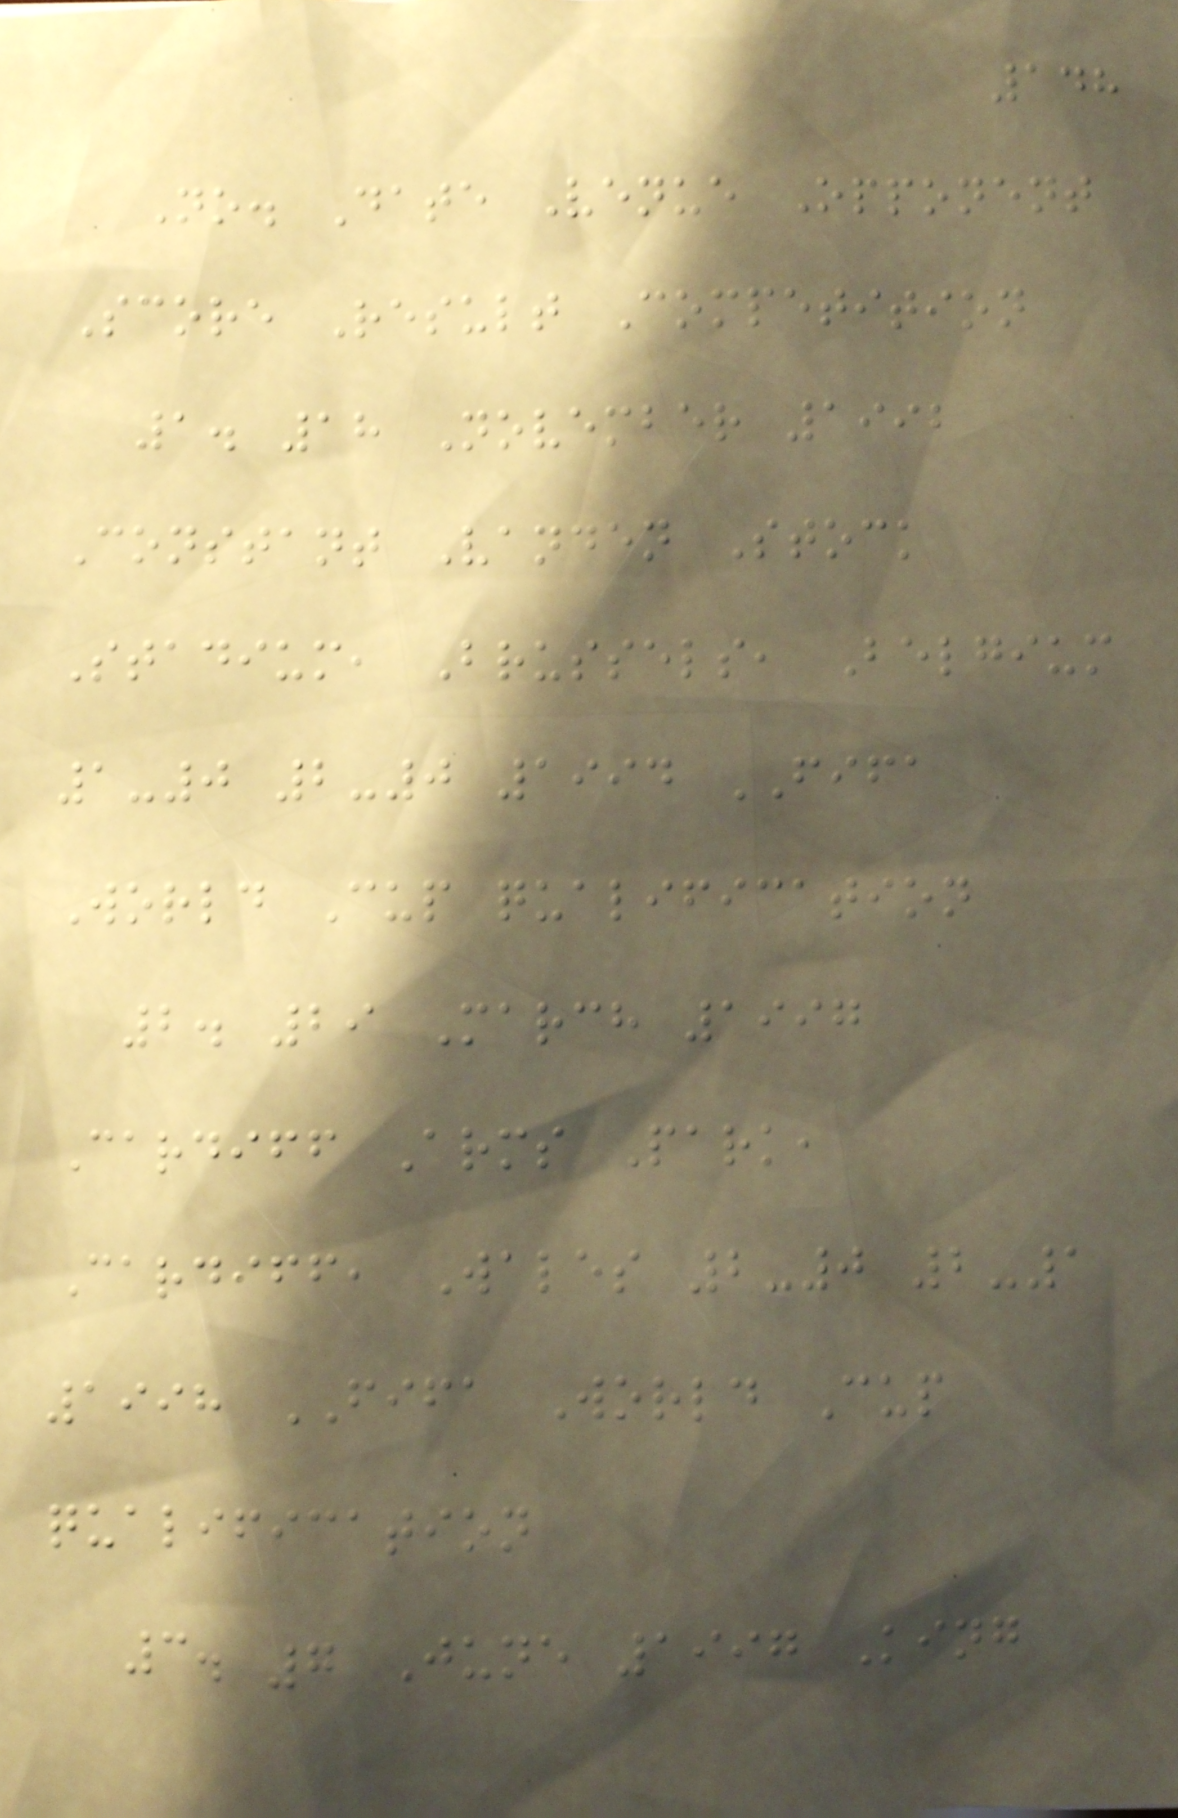148
No. Date Venue Opponent
Score Result Competition
1. 18 November 1992
Constant Vanden Stock
Stadium, Brussels, Belgium
1-0 2-0 1994 FIFA
World Cup qualification
2. 29 March 1997
Cardiff Arms Park,
Cardiff, Wales 2-0 2-1
1998 FIFA World Cup
qualification
3. 7 June 1997 King
